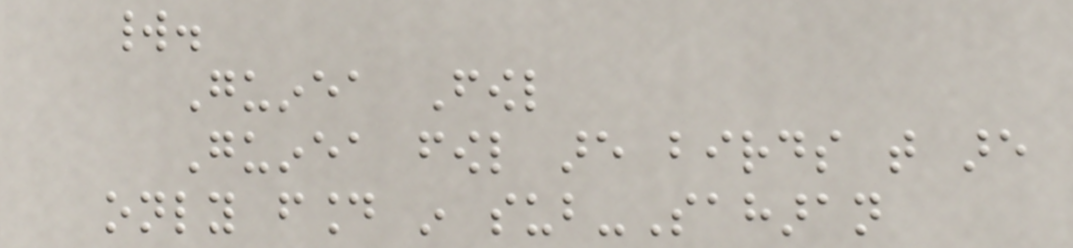world.
Guinea Fowl
Guinea fowl are birds that are
only found in sub-Saharan
